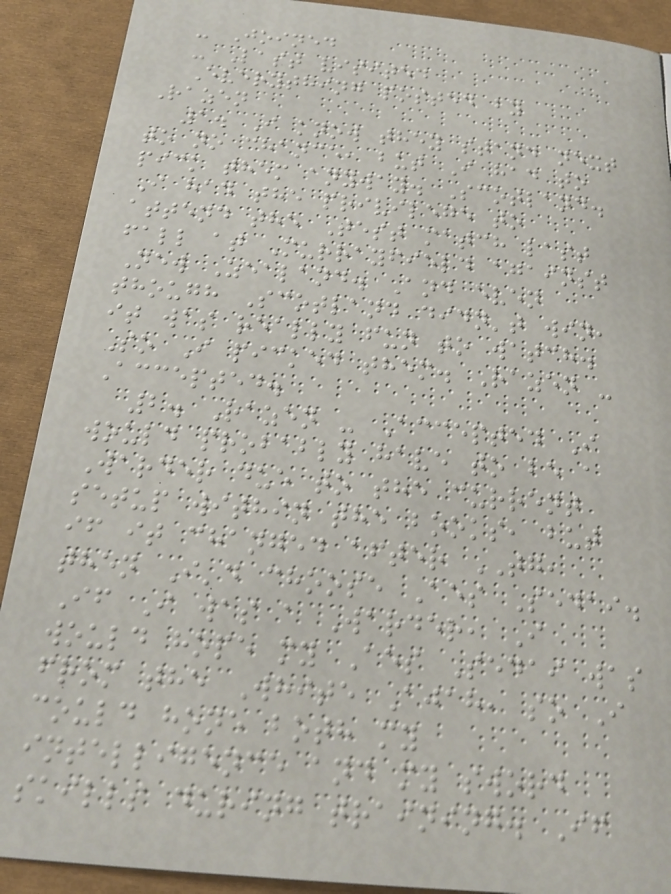- Joined
- Last visited
Everything posted by
Razen
1. I know they stand next
to no chance, but I had to
pick them anyway. Scotland.
I had the privilege to
attend the Test match last
fall at Murrayfield against
New Zealand. And even
though Scotland didn't win,
it was really fun to watch.
So I picked them. Razen -
Accepted.
2. Razen - Accepted I
would probably have to be a
Warder due to the current
setup within the books, but
if it changed after TG,
then I'd choose Aes Sedai.
If I was a Warder, I
would hope my Aes Sedai was
from the White Ajah, so I
could hone both my
intelligence and my sword
skills during training. If
